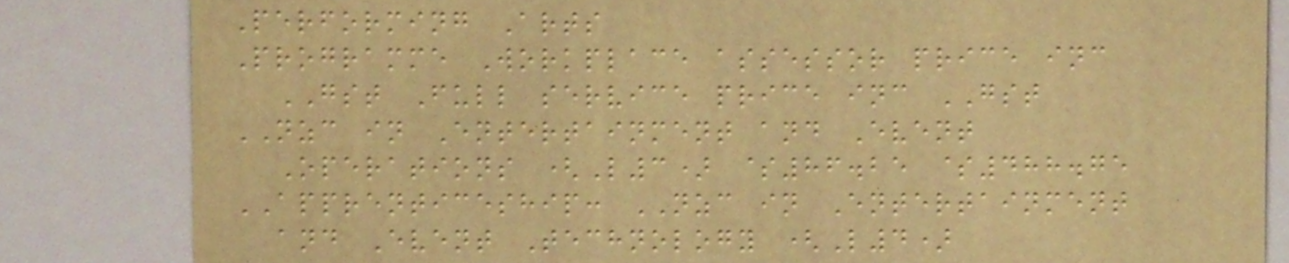Performing Arts
Programme Workplace assessor price inc
GST Full service price inc GST
NZC in Entertainment and Event
Operations (L3) $86.25 $488.75
APPRENTICESHIP: NZC in Entertainment
and Event Technology (L4)
